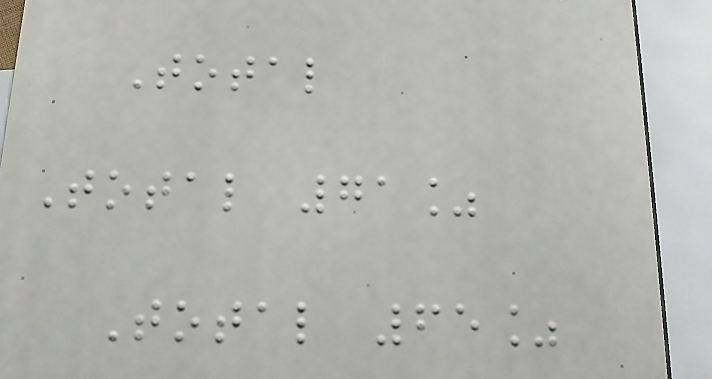Total
Total 71%
Total 65%
